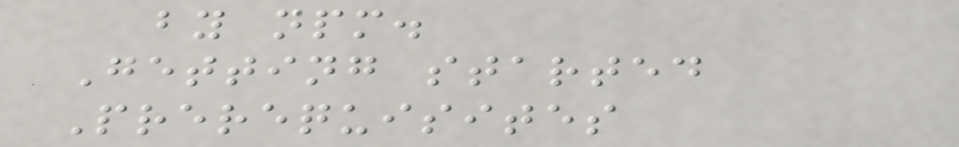by npm.
Getting started
Prerequisites
